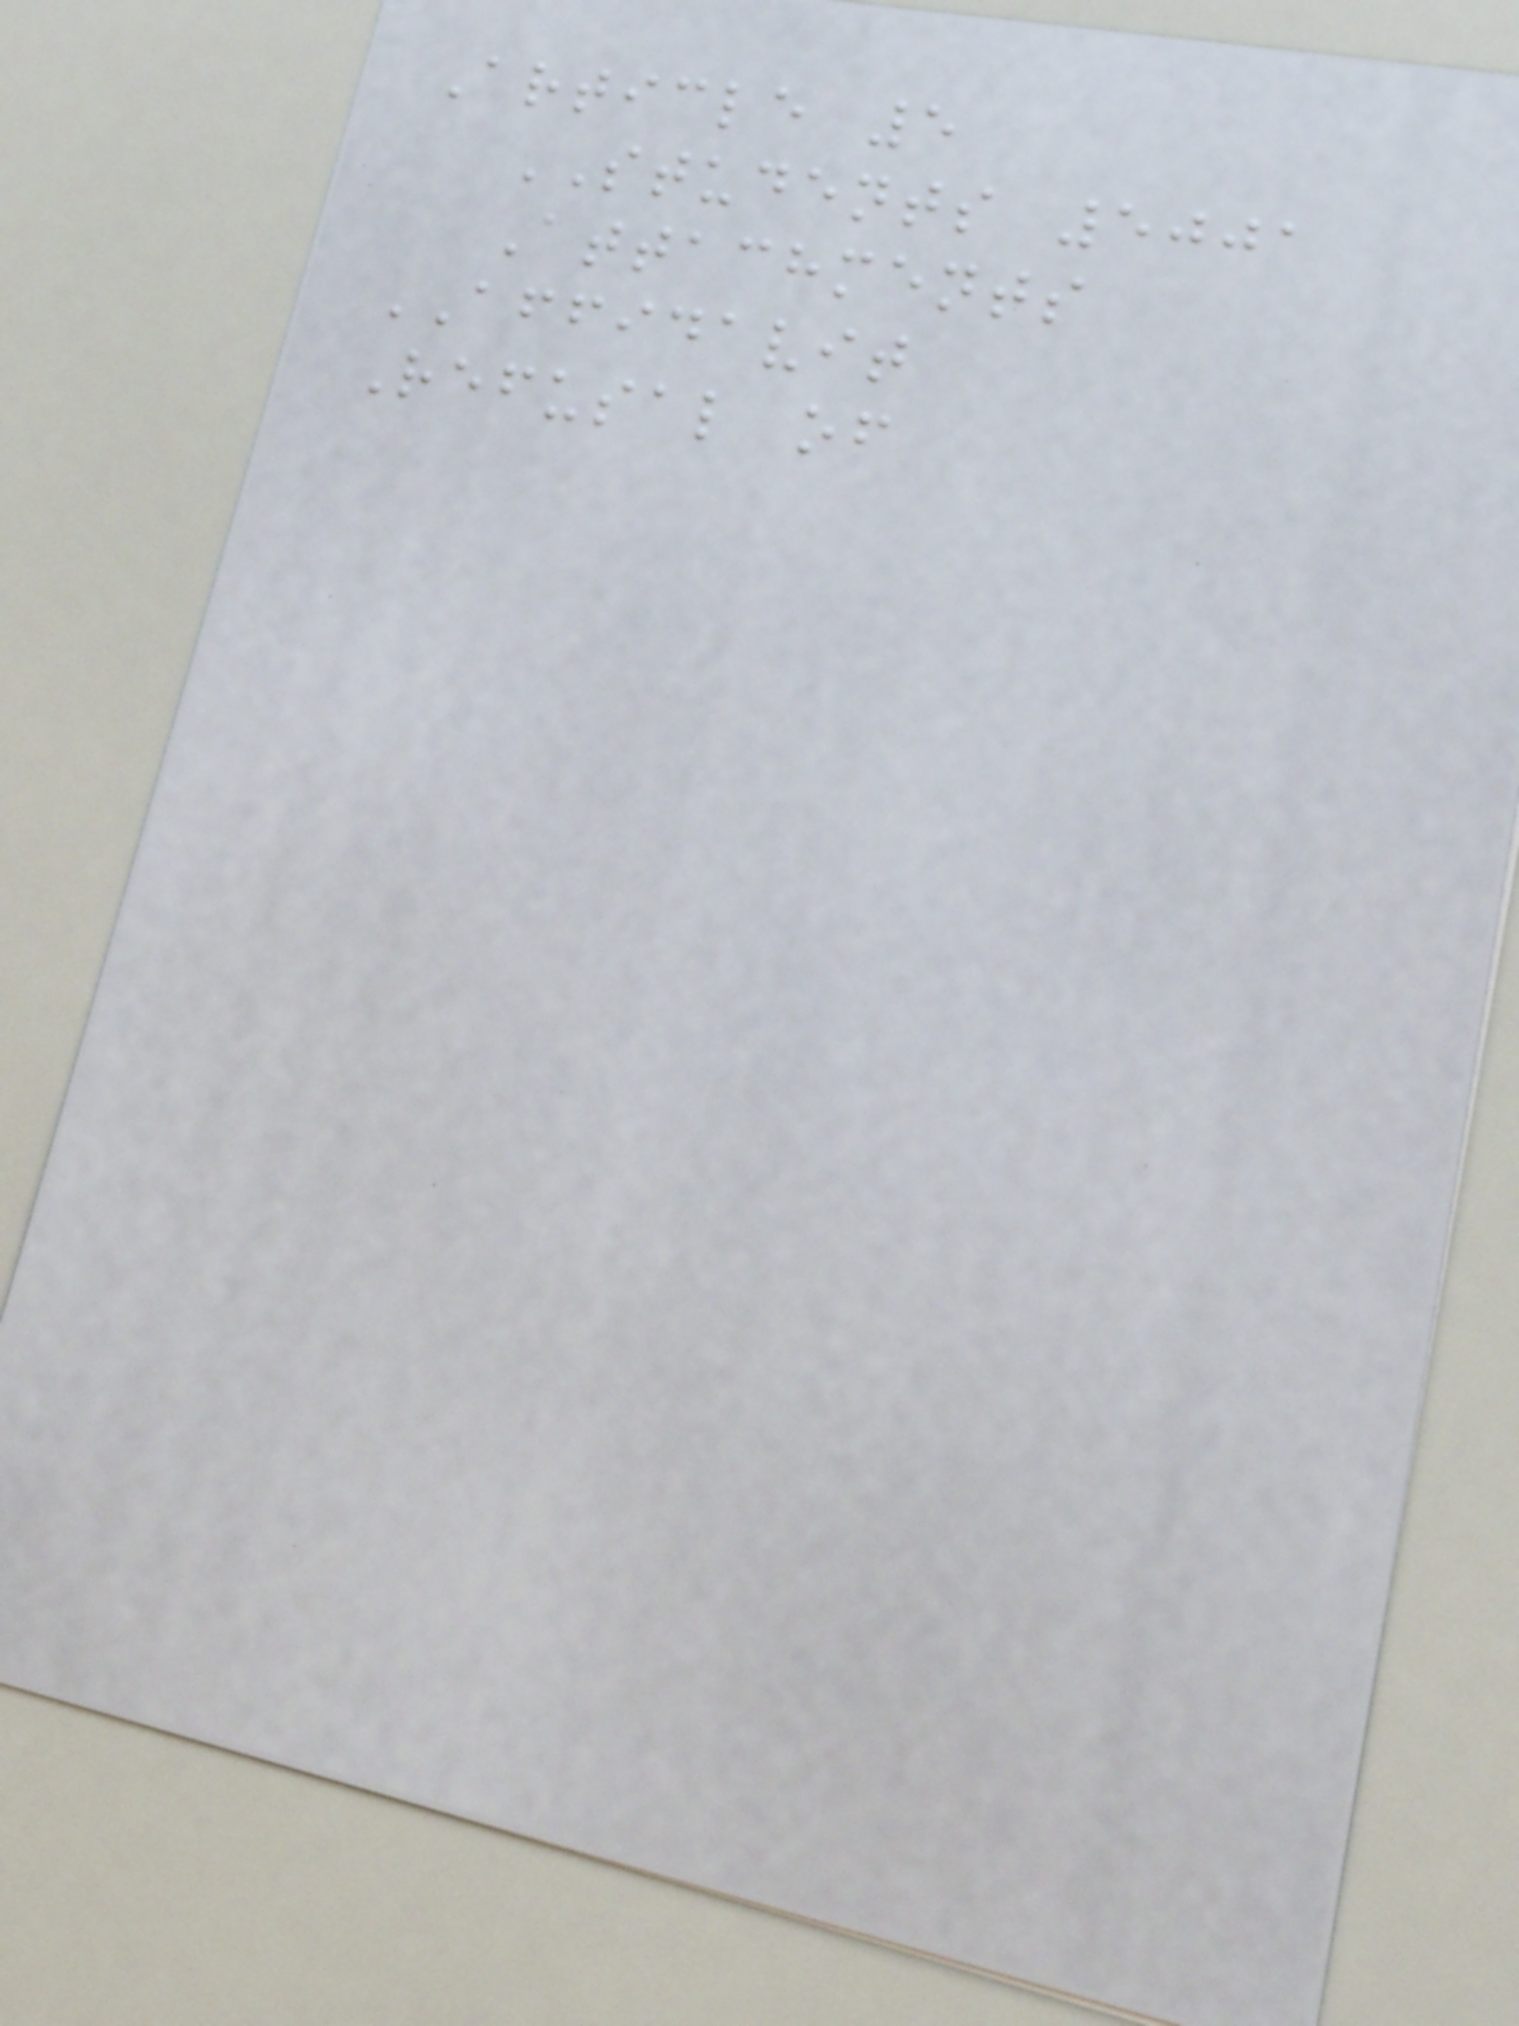Article 5
STUDENTS 5001
Attachments
AFFIDAVIT
Refusal of
